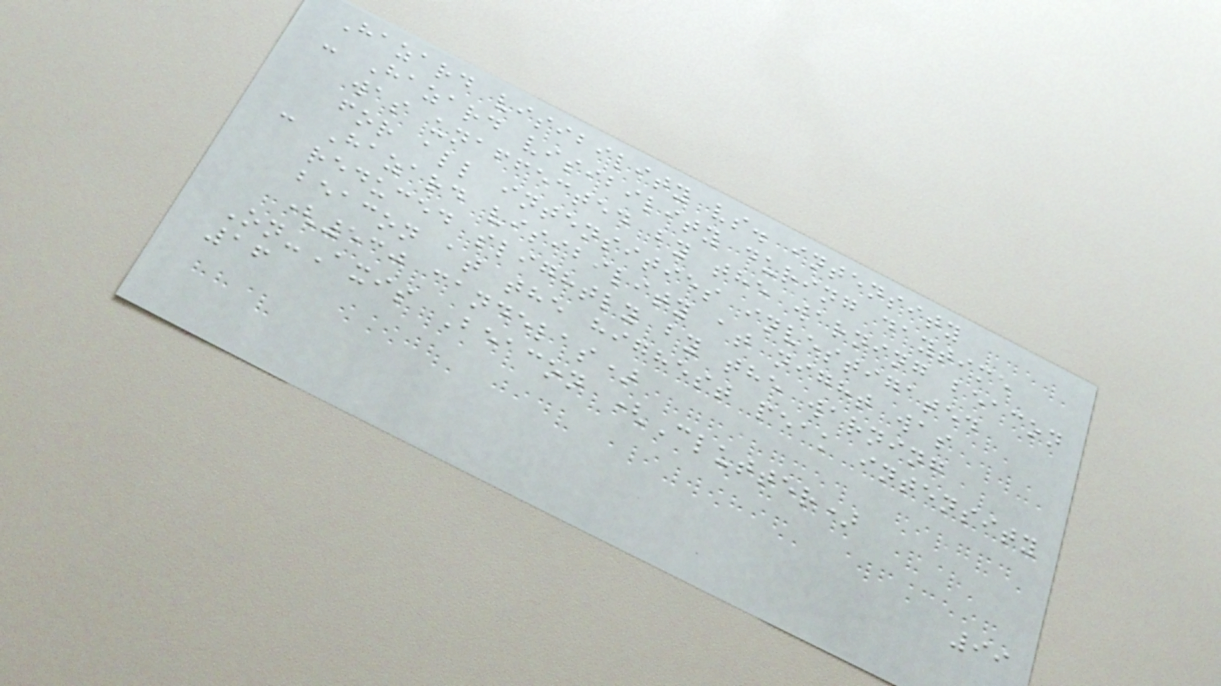Hazard visibility vs. intensity
- Hazard visibility during daytime
was unaffected by the warning beacon
for all intensities investigated
- Hazard visibility at night was
reduced slightly by the warning
beacon at the highest peak intensity
(530 candelas)
On-Axis Beacon (Clutter)
16
99
